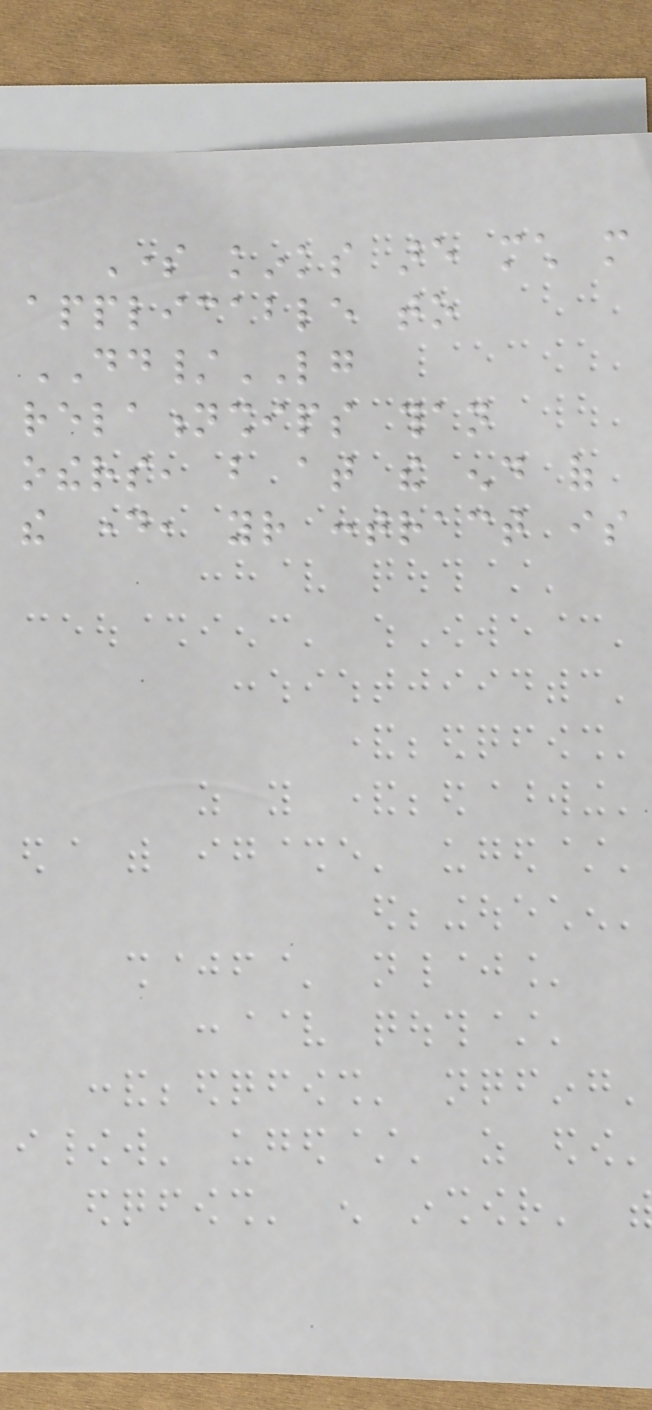Some kinks are much more
applicable to
DD/LG
relationships than
others, but at the end of
the day, your contract is
